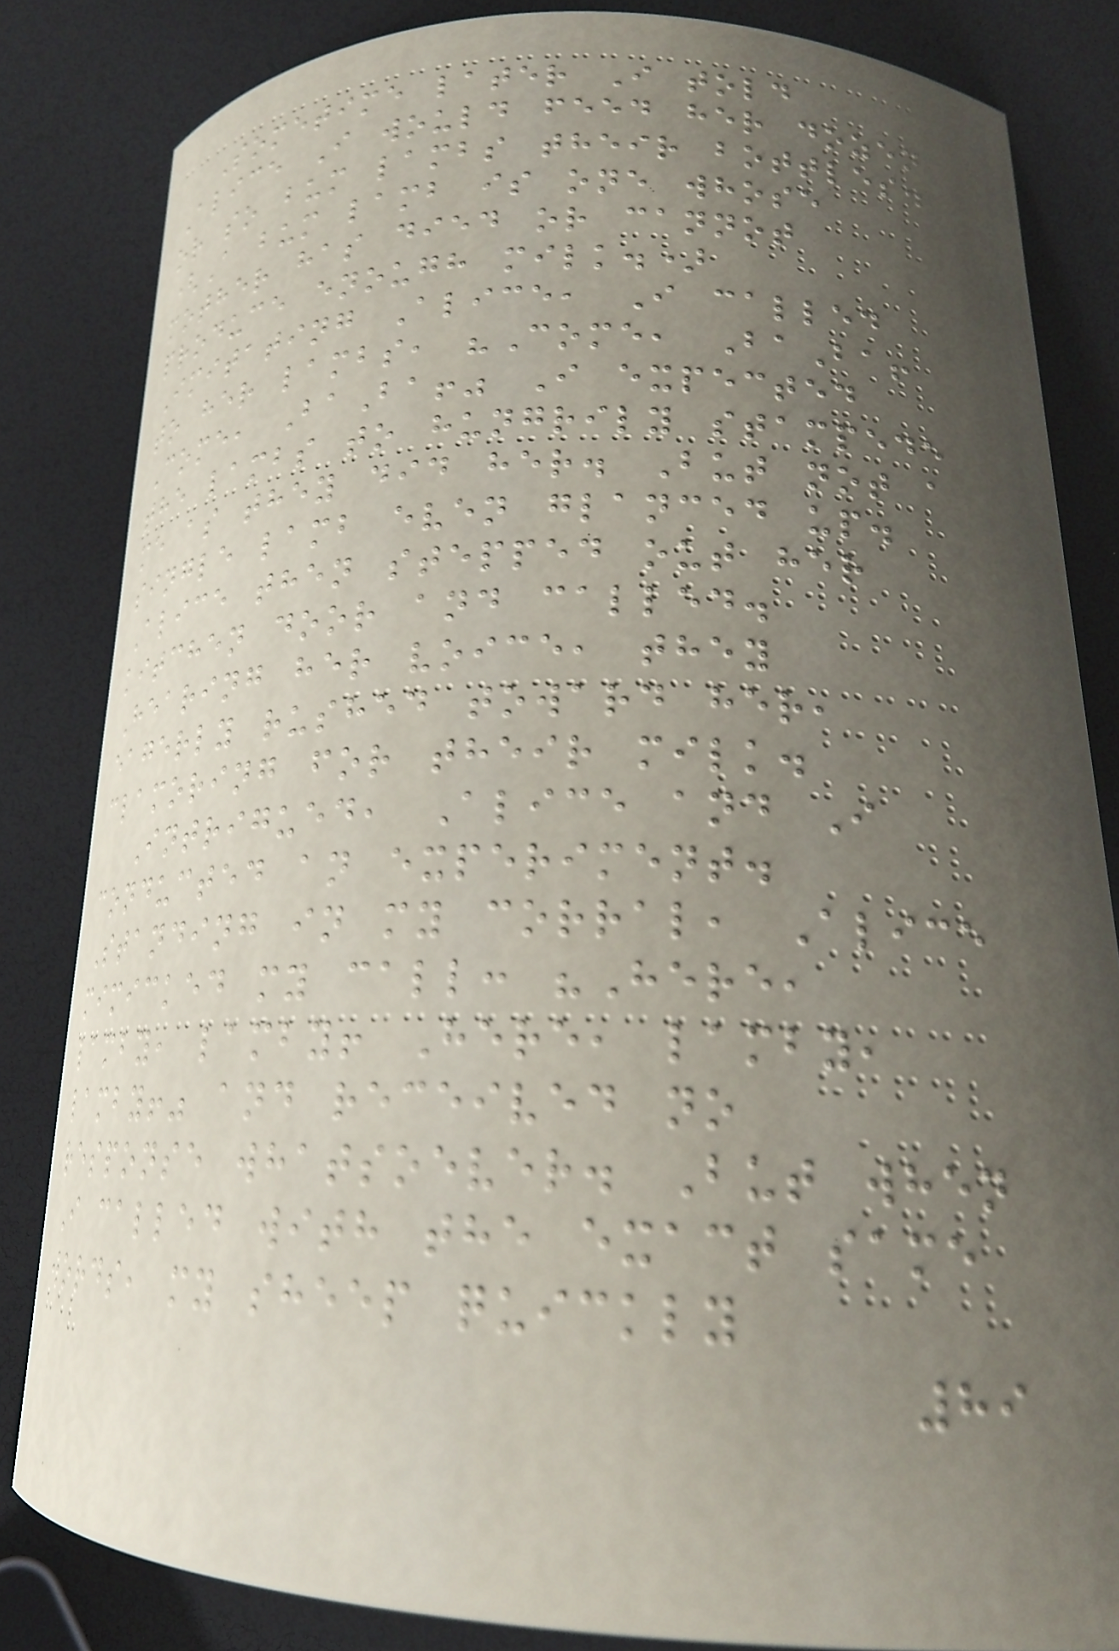Sometime later I told
Alice I would feed her dozen
or so bum lambs their bottles.
(A bum lamb is one whose
mother has died or cannot
produce enough milk.)
Imitating Alice, I called
to her lambs, "Come, BaBa!
Come, BaBa!" I expected
the lambs to hungrily stampede
me as they did her. But not a
single lamb even glanced up.
Alice then stepped out her
kitchen door and called.
Hearing her voice, they
eagerly rushed toward her,
clamoring for their milk.
Intrigued, Alice and I
conducted an experiment.
Standing in my corral, Alice
mimicked my call: "Here,
lamby, lamby! Here, lamby,
lamby!" and received no
response whatsoever. But when
I called with the exact same
words, my sheep quickly
89
